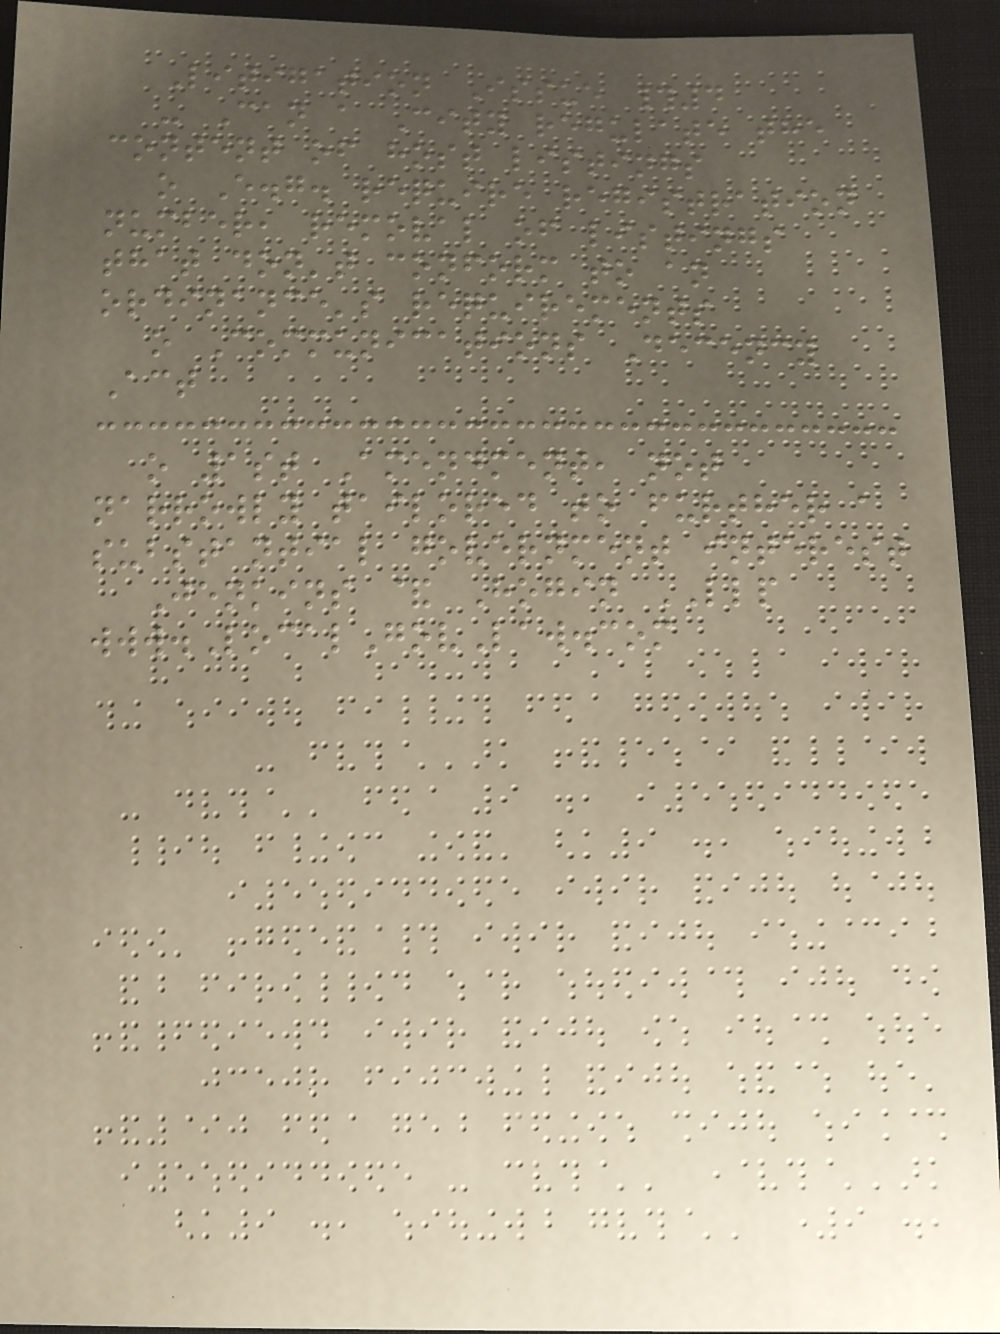Litigation Issue #4
- Can a City regulate the
content of host listings
o E.g. require registration
number, removal of listings
that don't conform to an
ordinance's requirements
o Communications Decency
Act
o 1st Amendment, not
narrowly tailored to further a
substantial government interest
Jenkins & Hogin LLP
www.LocalGovLaw.com
